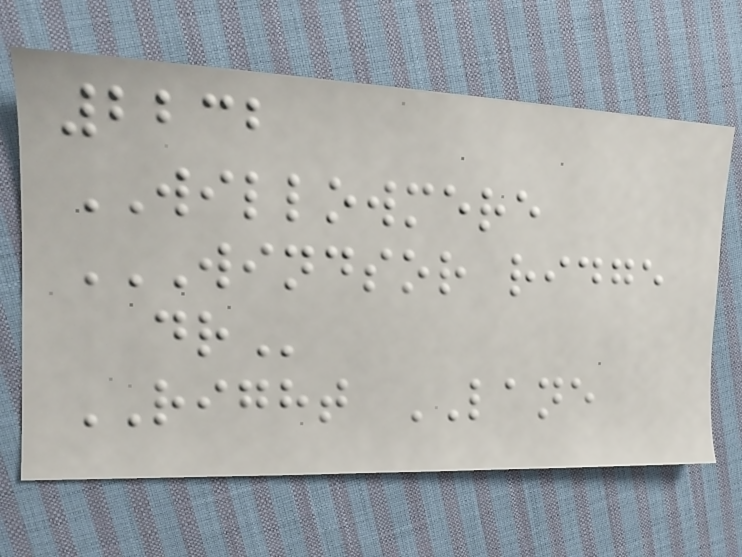2232
WILLOWMERE
WINDSOR RIDGE
DR
RIGHT LANE
